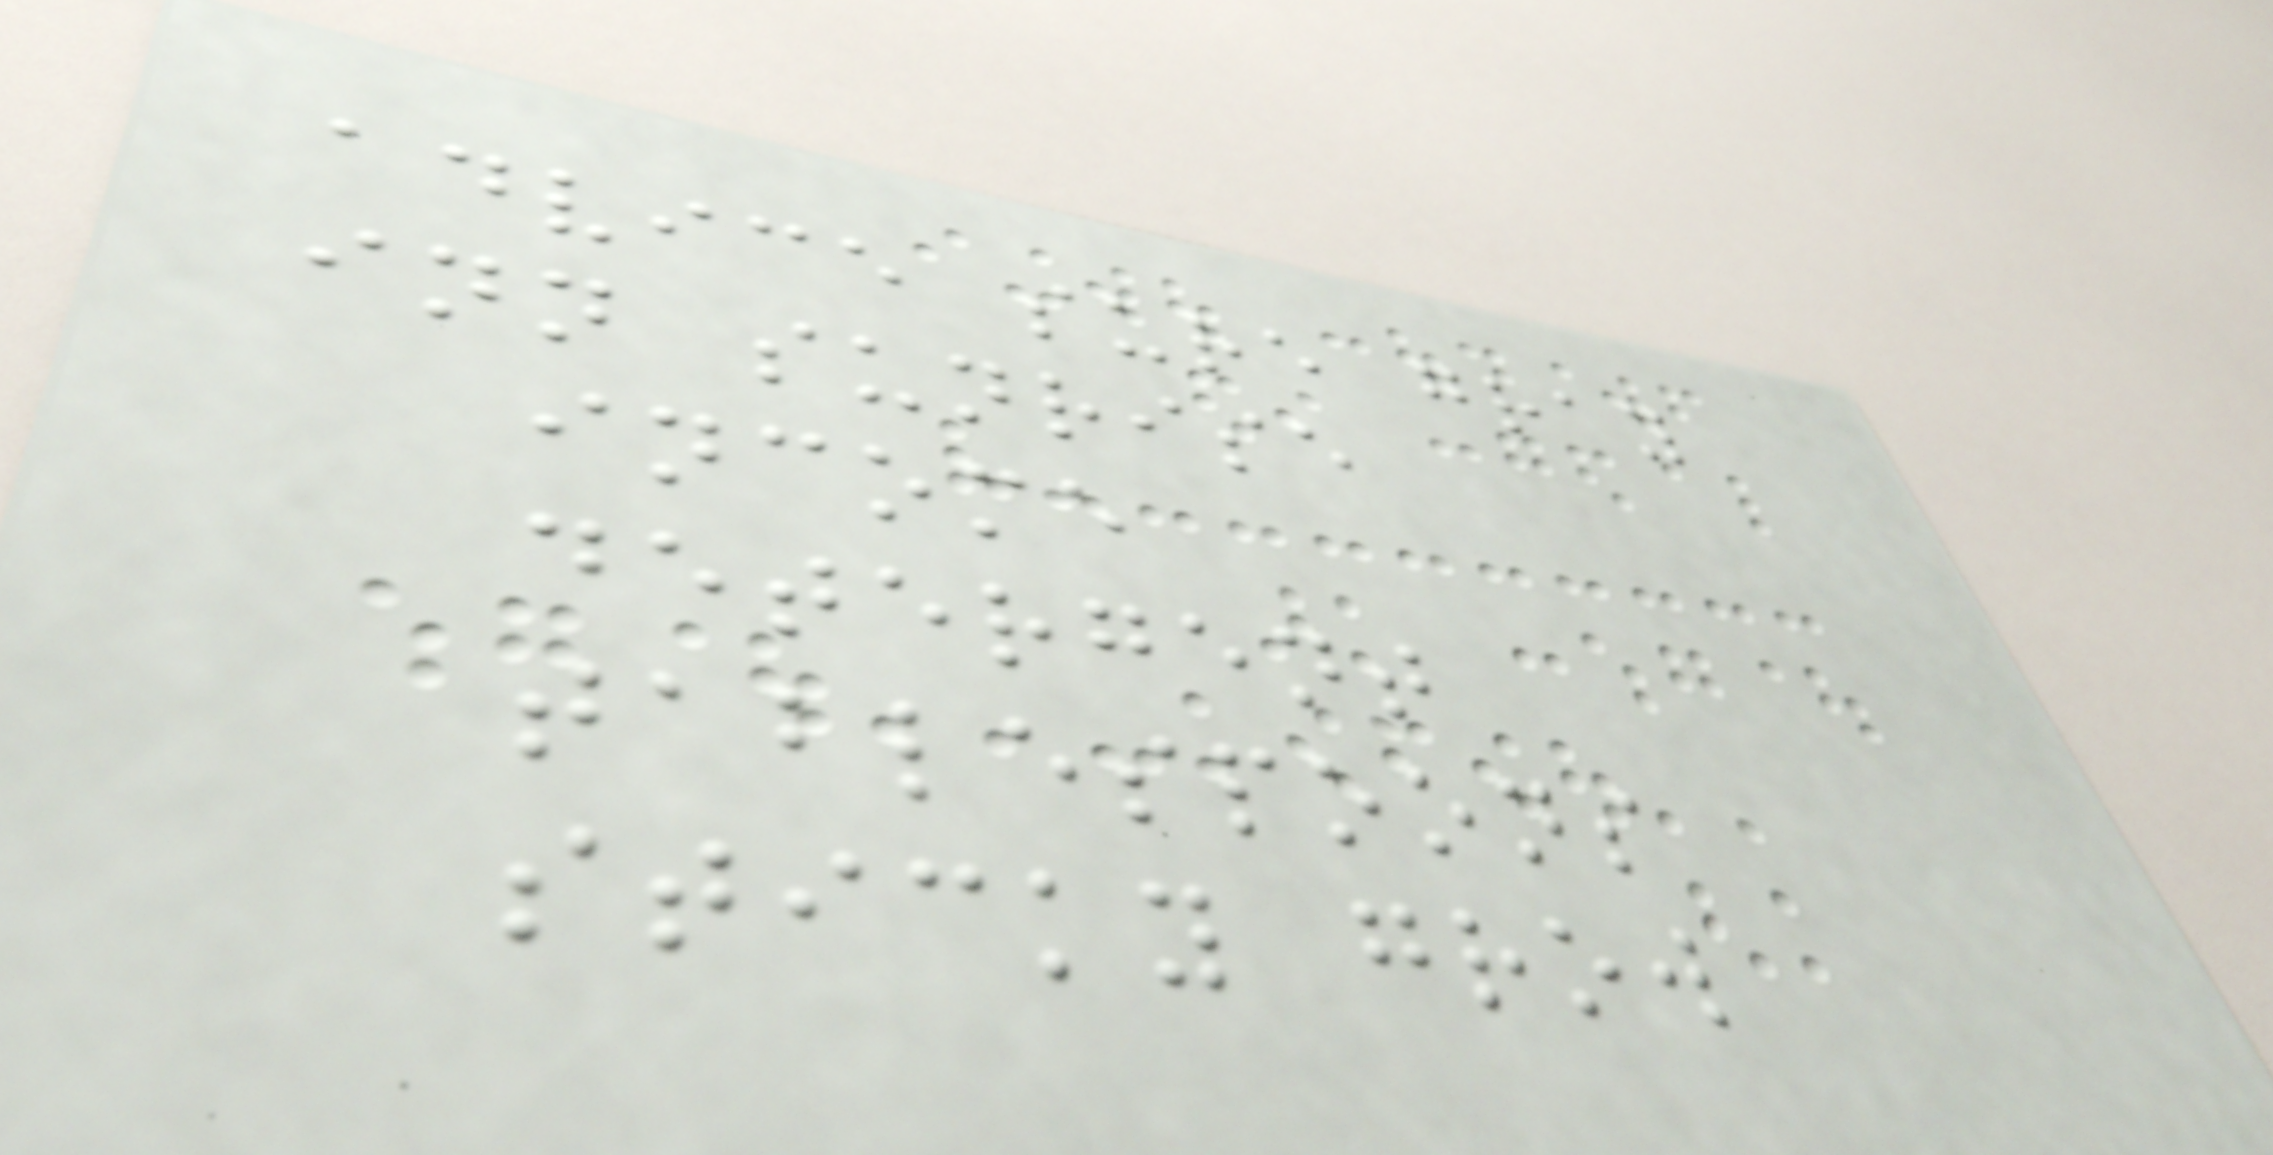advice sure gray
inn sunrise
income
detergent
tablespoons
sticky grow
